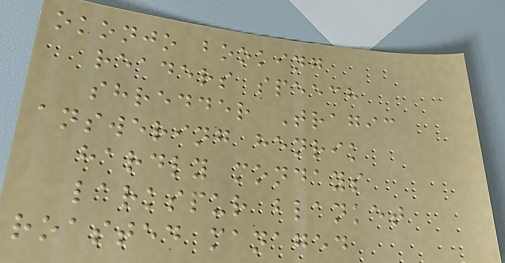okonjo booking
readers speech
shredder Tragic
answering henrik
hardly mondays
larkspur blanket
roasted managed
